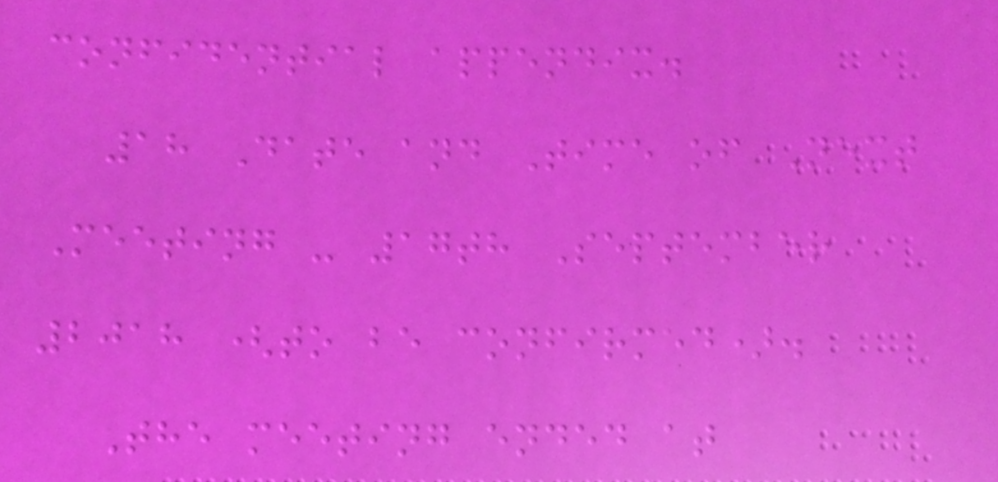confidential appendix.
18 Date and Time of Next
Meeting - 17th September
2018 (to be confirmed).
The meeting ended at
